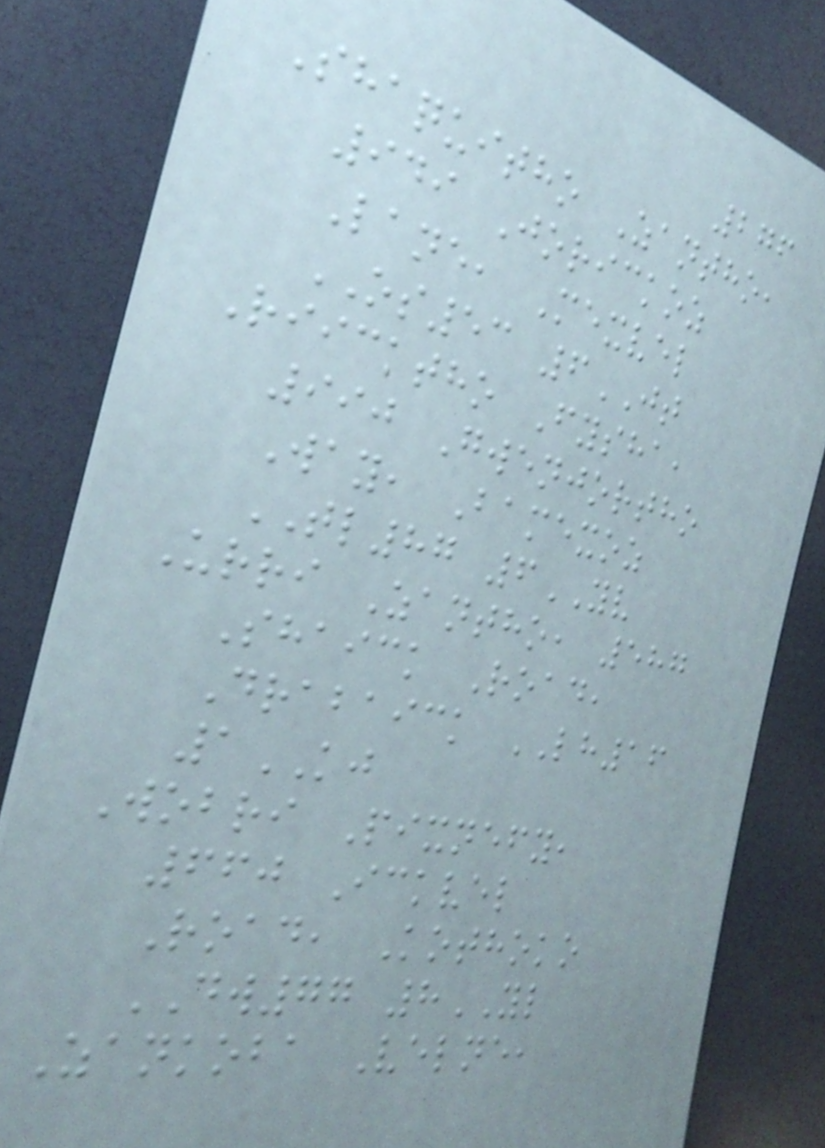276
Shaquitho Zantho,
949 Jorickoz
Lane, Mexvel
OS53 6JT
Riicktho Fysha,
990 Gwenjortho
Way, Bamexoz
TL87 6YV
Urri Zantho, 587
Shaick Road,
Drabaick LH16
1KJ
Wobri Pixnefy,
660 Ickvel
Road, Kothoko
DW77 8YL
Zankoba Velne,
